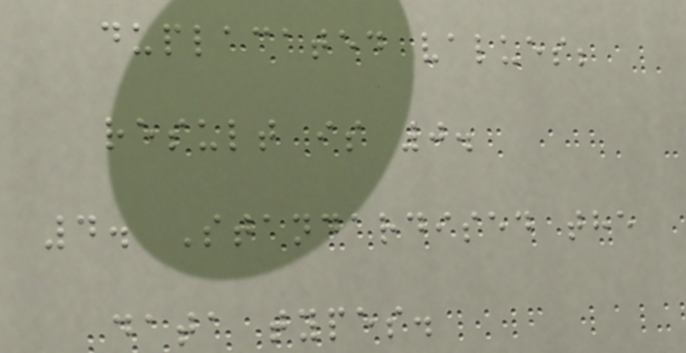duplacated values;
result is 0.
4. Standardised the
data types.
